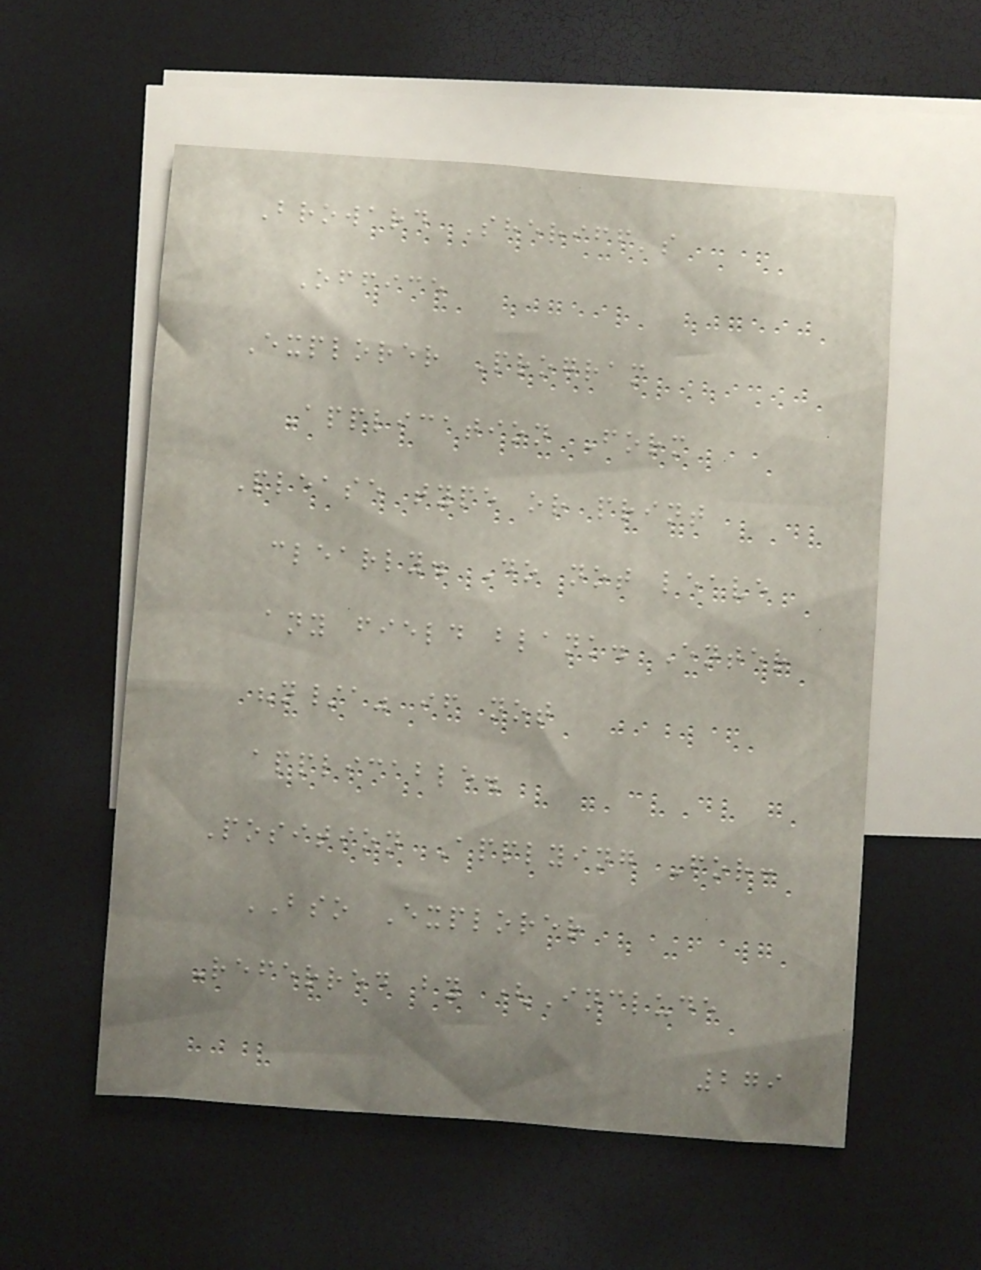Broward Sheriff's
Office
Explorer Program
Application Form
Please type or print
clearly. Do not leave
any field blank. Enter
"n/a" if not
applicable.
Position Applying For:
BSO Explorer
Referred by (Include
279
